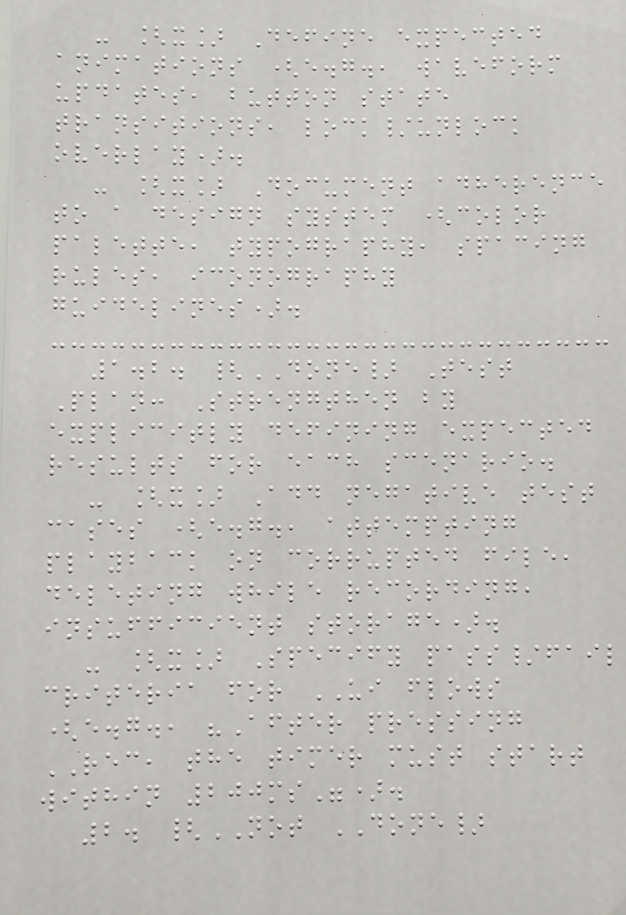- [x] Define expected
animations (e.g., waveform
updates, button state
transitions, lock/unlock
overlay).
- [x] Document adherence
to a design system (color
palette, typography, spacing
rules, iconography
guidelines).
1.2. {DONE} Test
Plan: Strengthen by
explicitly defining expected
results for each scenario.
- [x] Add negative test
cases (e.g., attempting
playback on corrupted file,
deleting while recording,
insufficient storage).
- [x] Specify pass/fail
criteria for UI flows
(e.g., "After pressing
REC, the timer must start
within 200ms").
2. {NOT DONE}
